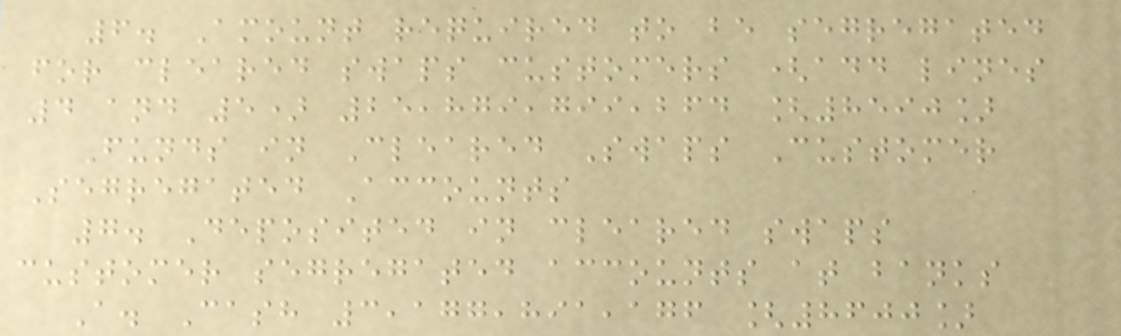6. Amount required to be segregated
for cleared swaps customers (add lines
4 and 5) 25,879,799,264 [8590]
Funds in Cleared Swaps Customer
Segregated Accounts
7. Deposited in cleared swaps
customer segregated accounts at banks
A. Cash 3,177,891,176 [8600]
